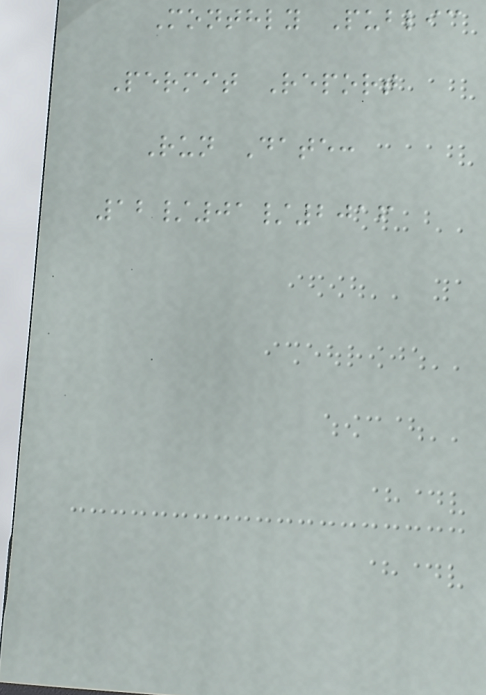Monthly Public
Permit Report
Run Date:
12/01/2016
